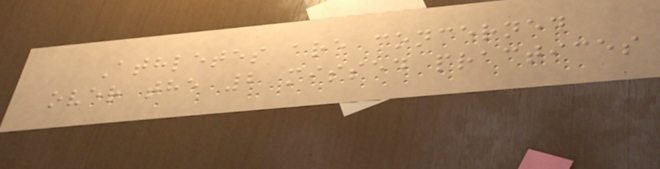Athletes are concerned
over the 2 missed practices
